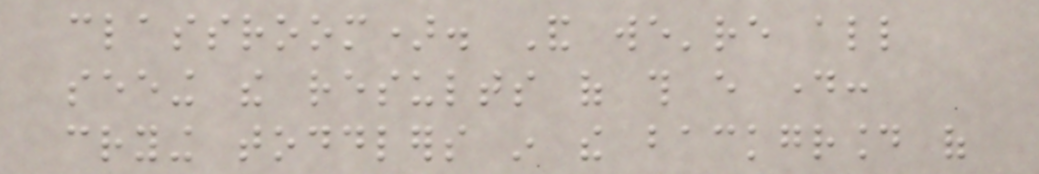classroom). And we're all
seeing the results of this every day:
crying toddlers in the background of
